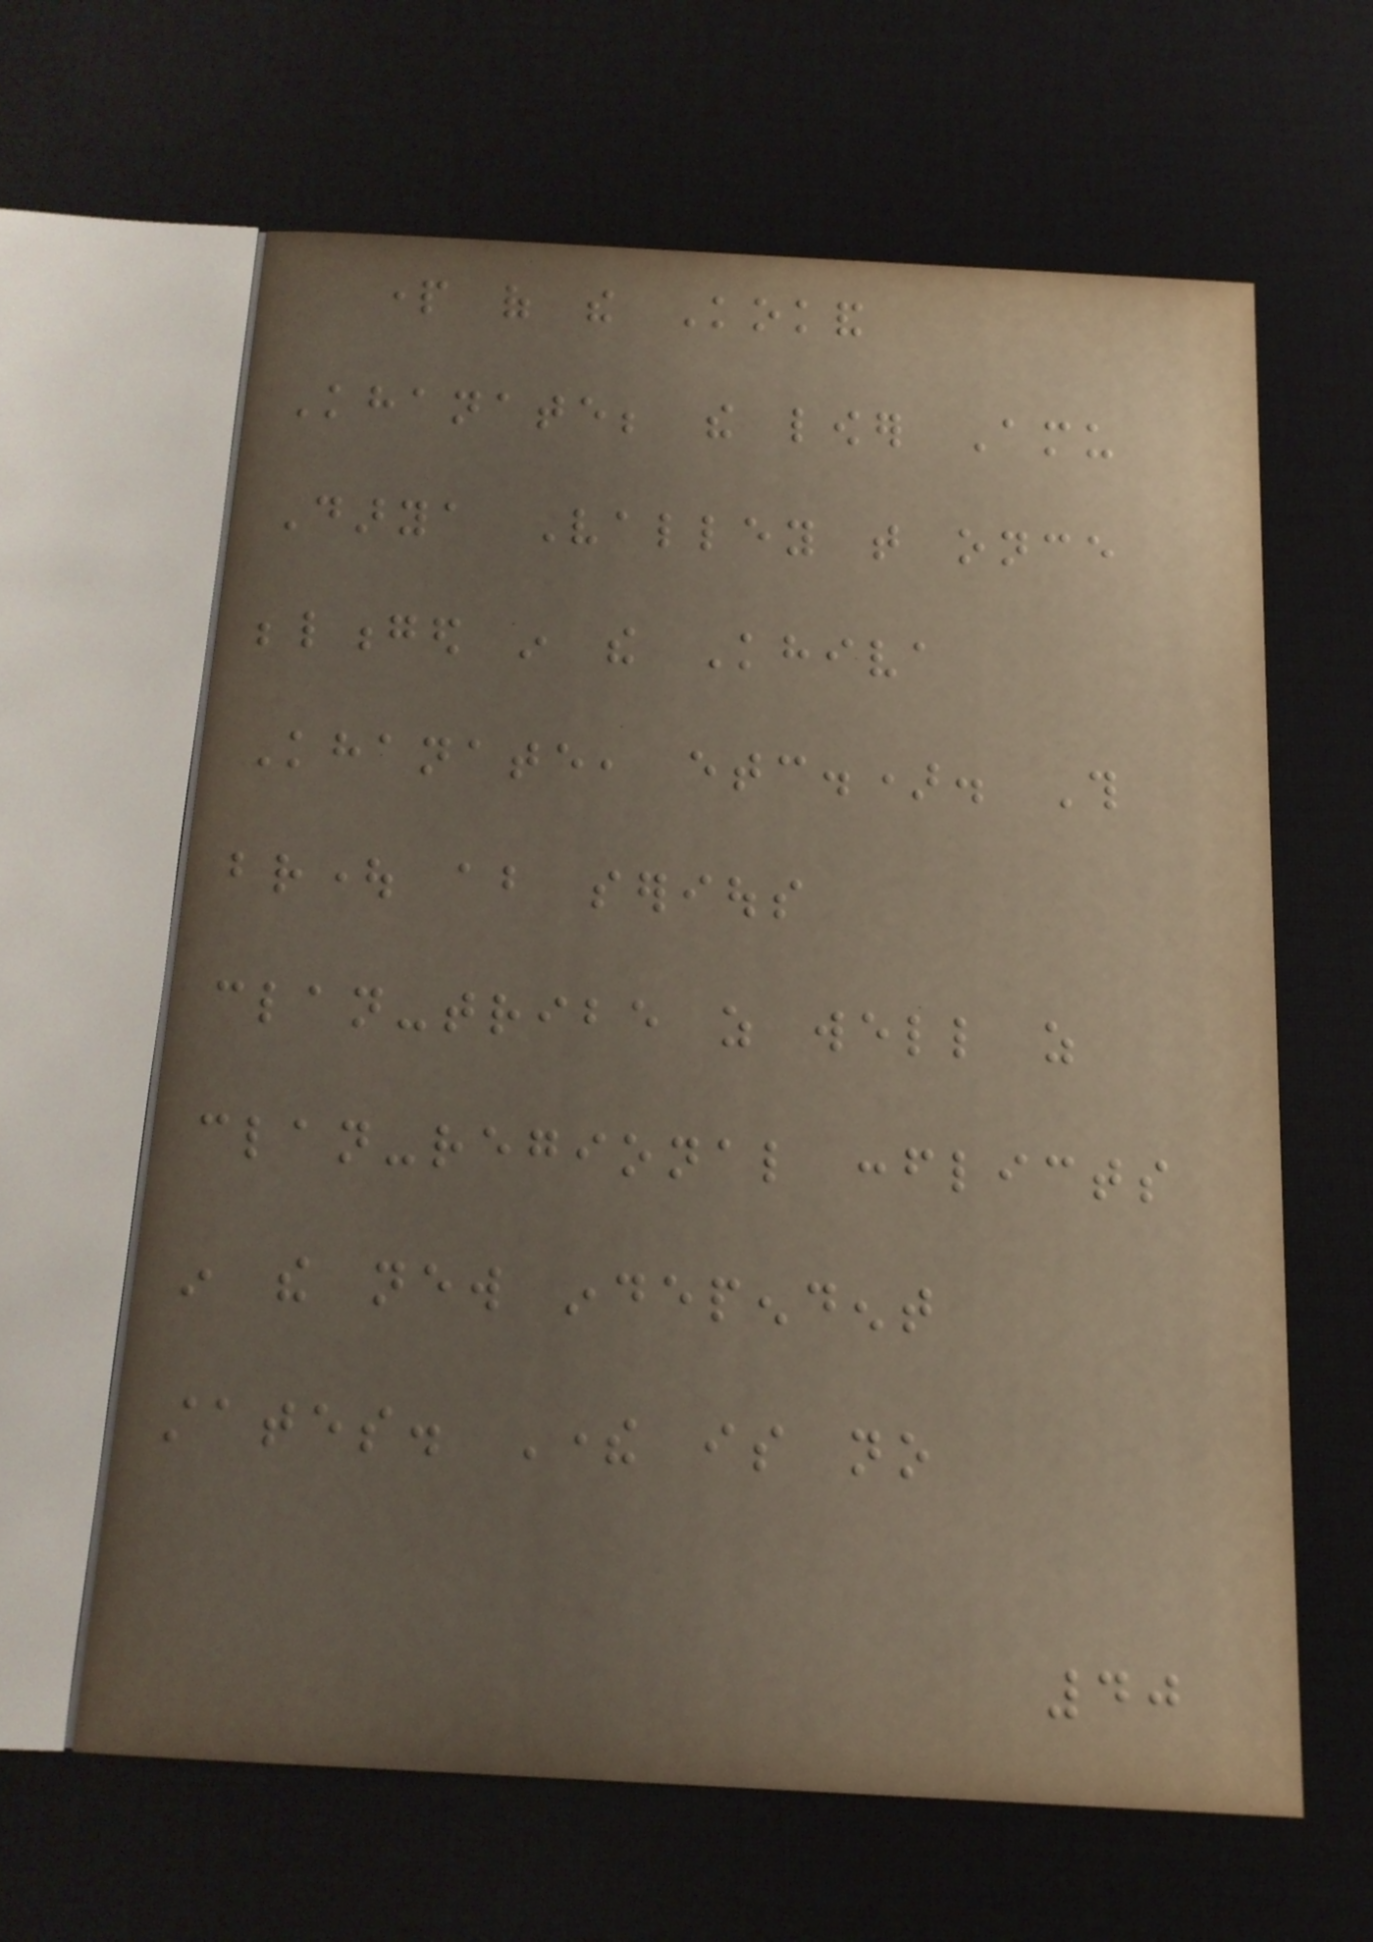part of the Kokand
Khanate; the lower Amu
Darya Valley that once
belonged in the Khiva
Khanate, etc.). This
brought about serious
clan-tribe as well as
clan-regional conflicts
in the new independent
states. There is no
40
